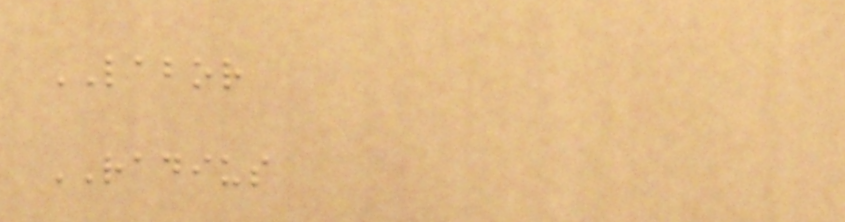LABOR
RADIUS
